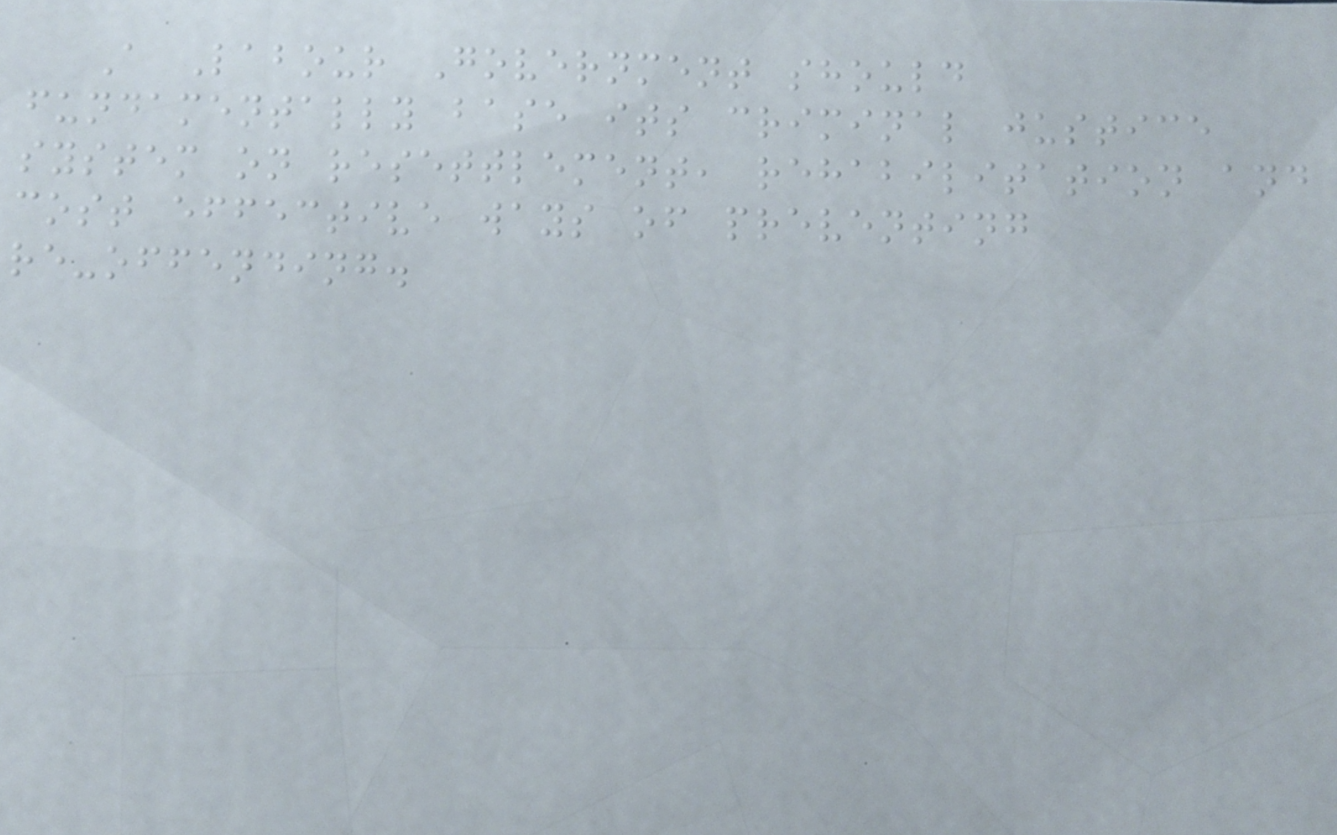A Labour Government should
fundamentally base its criminal justice
system on resettlement, rehabilitation and
cost effective ways of preventing
re-offending.
